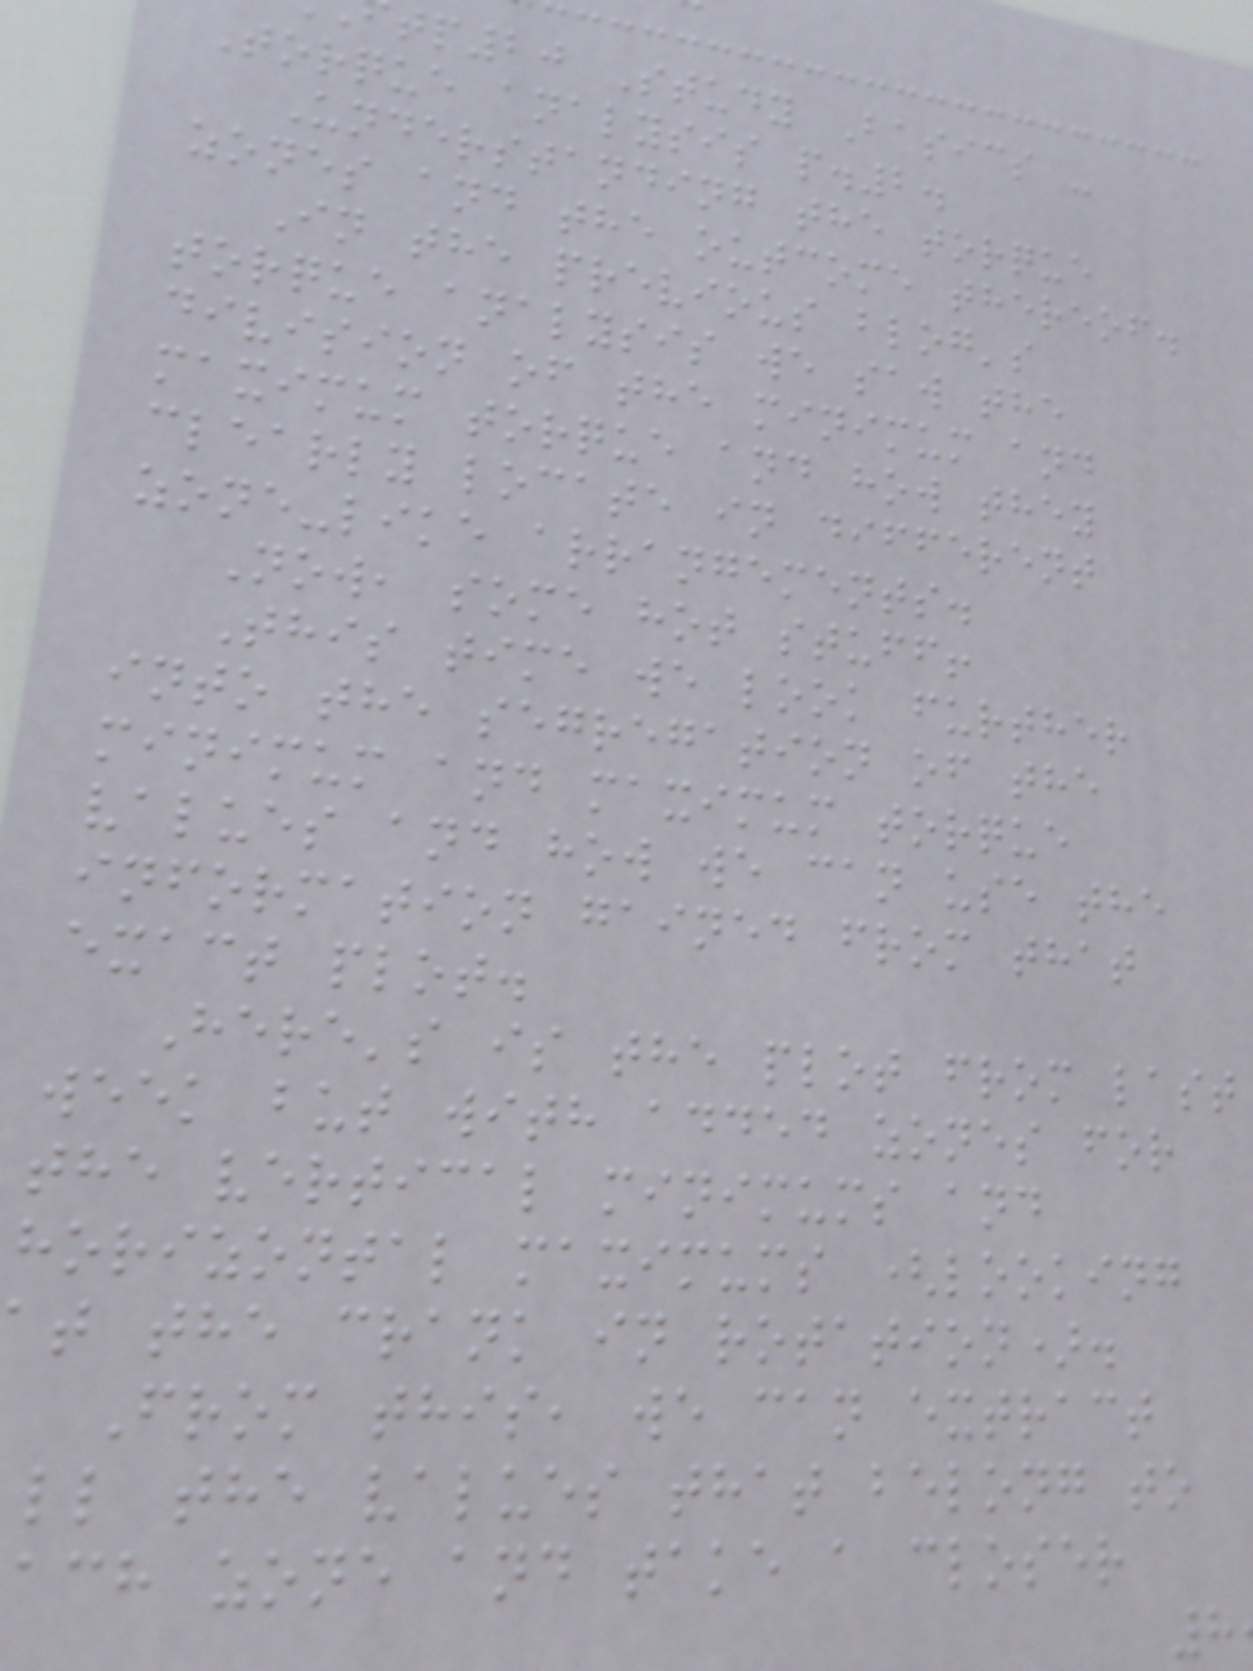tp20 Study Basics -
Torque analysis p.2.
Understanding the torque
zones and the outcome thereof.
In the previous blog's
torque analysis we saw the
division of the minimum and
maximum torque and how they
clearly locate in different
zone-like arrangements.
Now, some hot stuff!
This time we look further
into the segregation of the
minimum and maximum torque
values and how we can use the
information gained from that
exact plot.
Here's is the plot from last
week but with added zones for
the vertical minimums and
horizontal maximums (looking
t the crank in rotation).
From this, we can extract
ll the values that belong to
ach zone and take a closer
